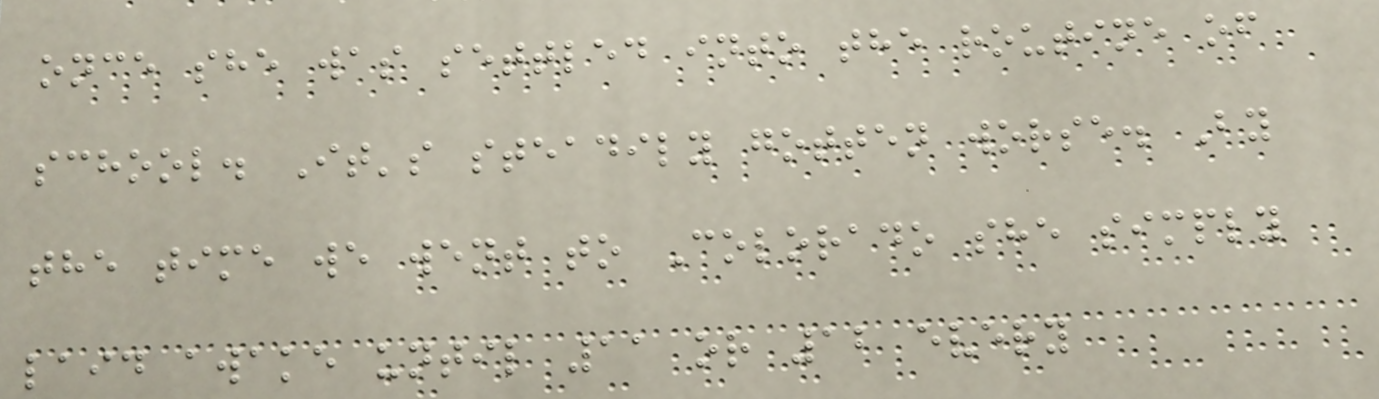once she was settled into the routine of
school. It's steadily gotten worse. By
the time we went to Colorado she simply
laid awake until 11 or 12 every
